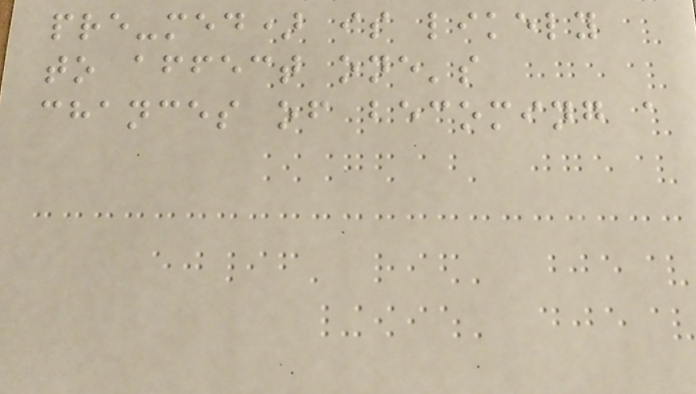pre-med) is likely
to affect one's
chances of becoming a
